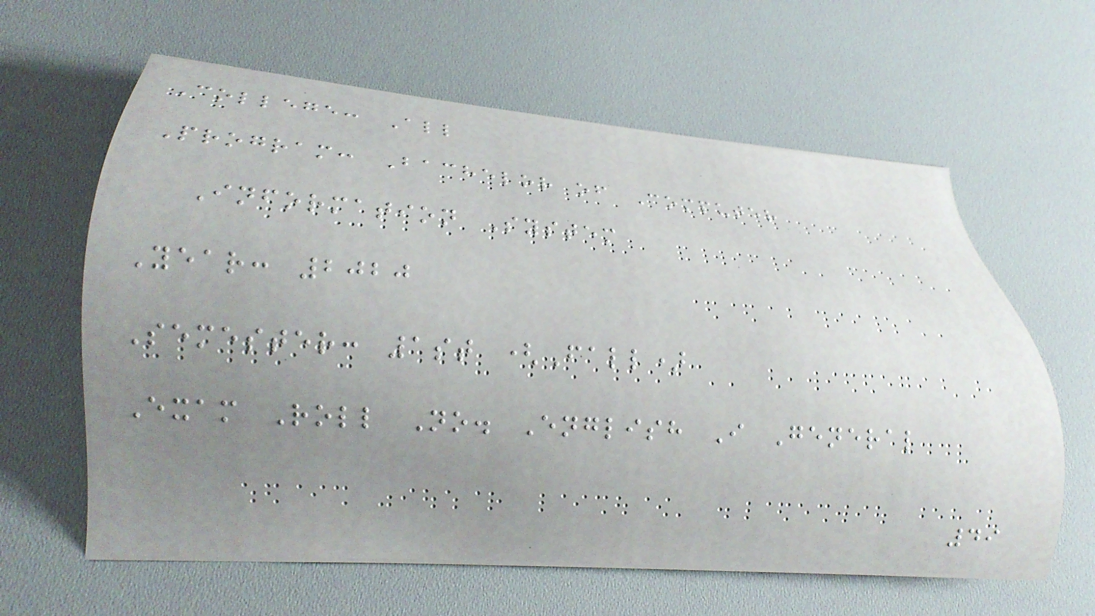College: All
Program: Bachelor of Computer
Information System
Year: 2020
Semester: 1st (Fall)
Exam Roll No. English I General
49
